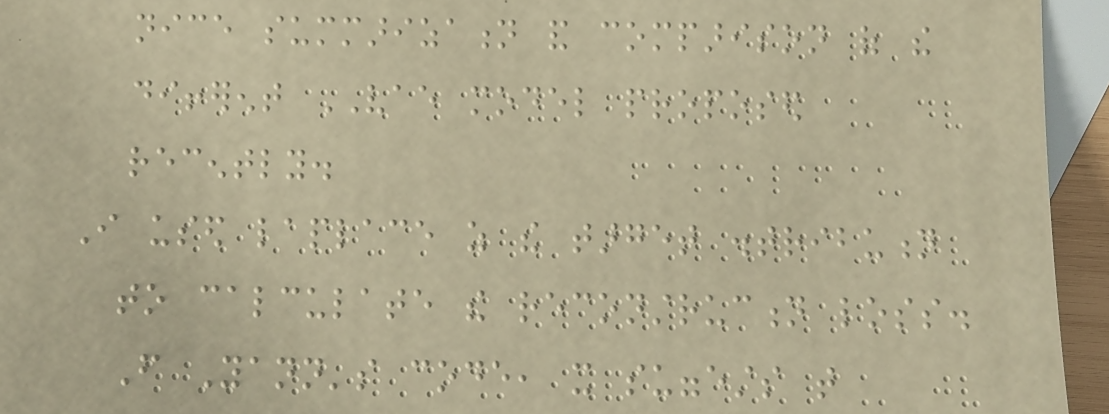nice summarization and comparison of the
different VAE model proposed
recently.
I used laplace as the target distribution
to calculate the reconstruction loss.
From Yann's code, it suggests that
